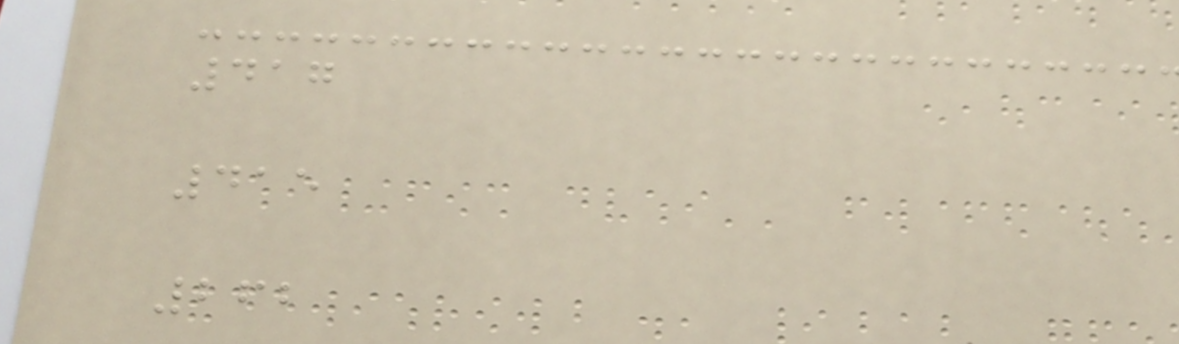417
415
262
